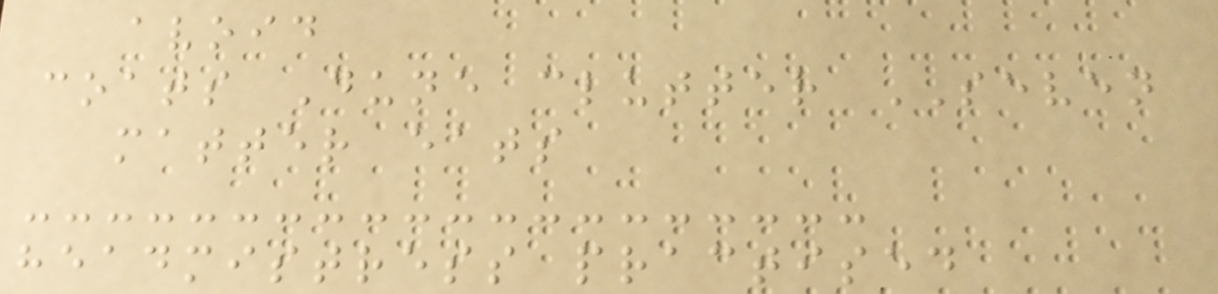avoid
coats Dune clutter SEVEN
matter eats
headmistress practised
